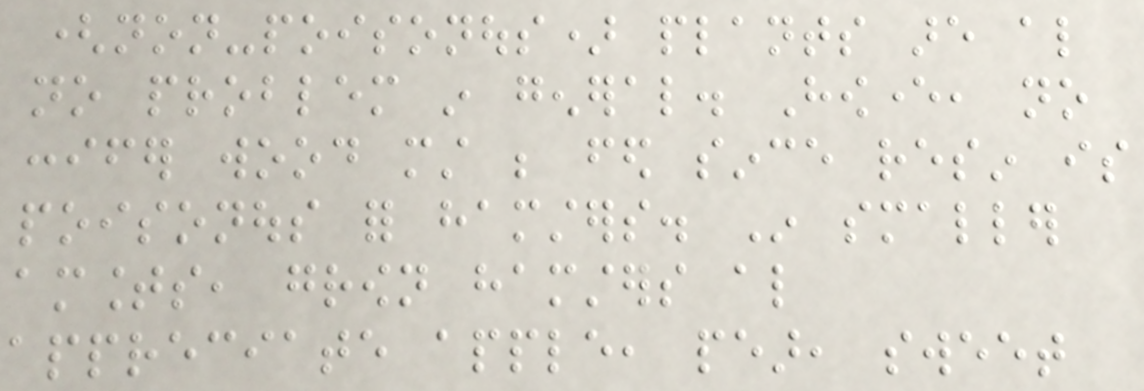(non-poisonous) plants are also
no problem in general. However, no
conifer wood must be fed since resin is
poisonous for hamsters. In smaller
amounts, grown hamsters also
appreciate apple, pear, sweet
